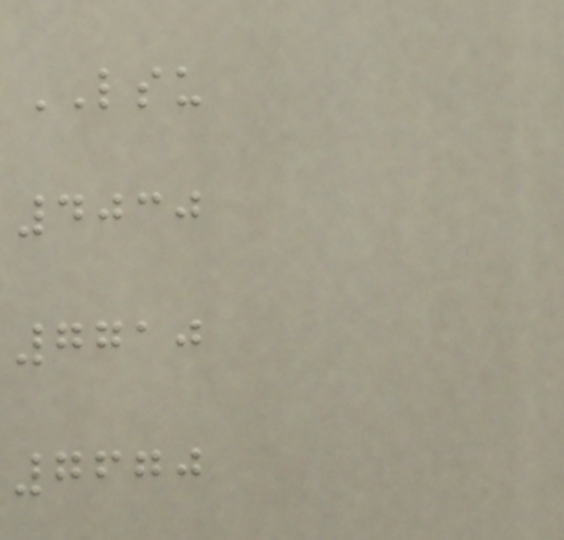LSU
4030
7710
7670
